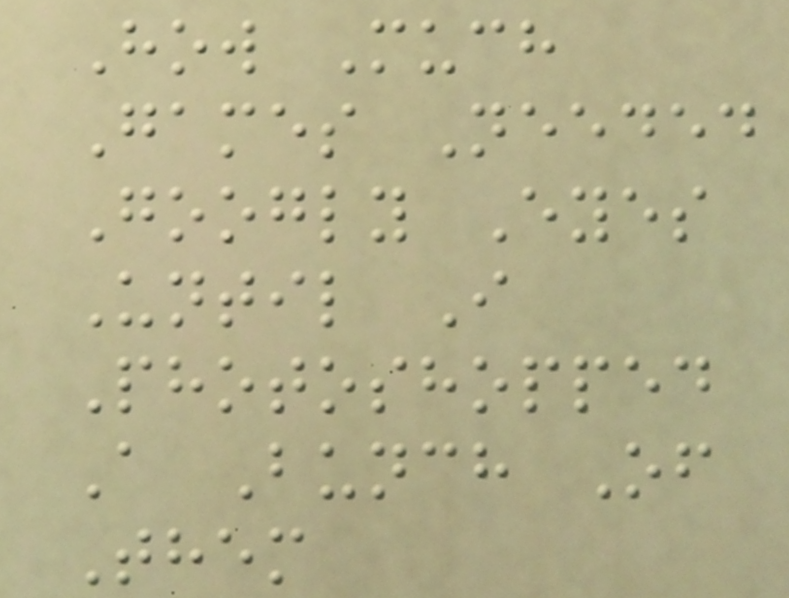How Much
Games Needed
Googly Eyes
Until I
Photoshopped
A Bunch Of
Them
